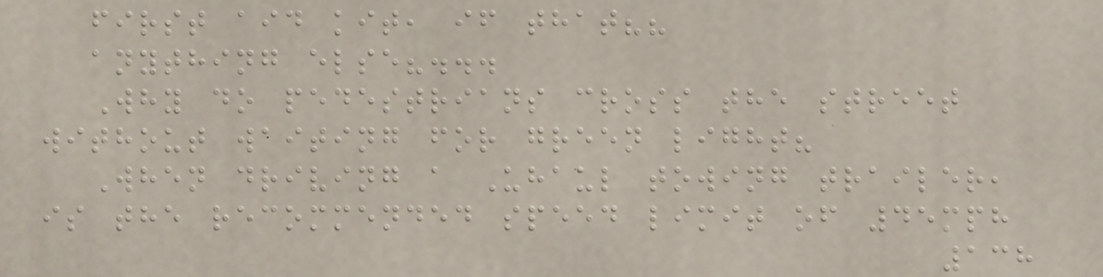first aid kit, if that??
anything else?...
Why do pedestrians cross the street
without waiting for green light?
When driving a Uhaul towing trailer,
is the recommended speed limit of 45mph
138
